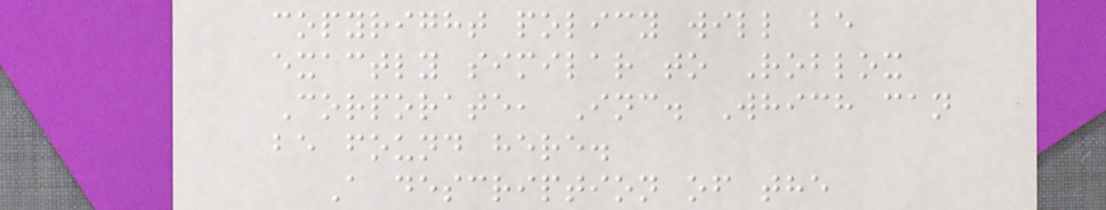copyright policy will be
exactly similar to Roblox
Corporate, Inc. Which can
be found here.
A description of the
